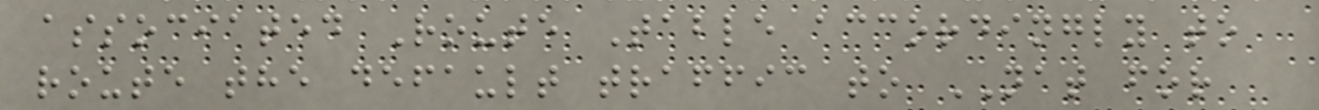associated Route Table accordingly to
route the default traffic to NAT for
